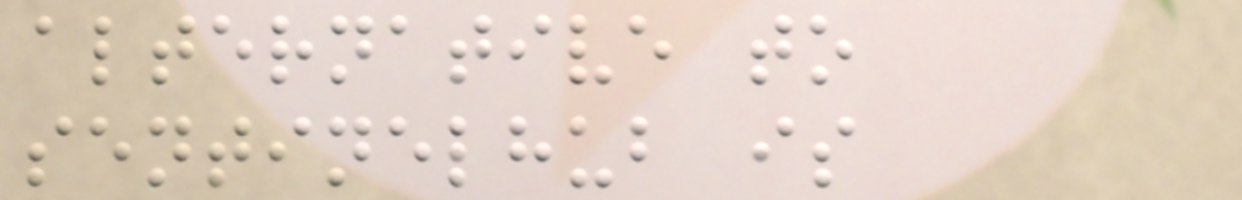alternative to
sentinelhub is
